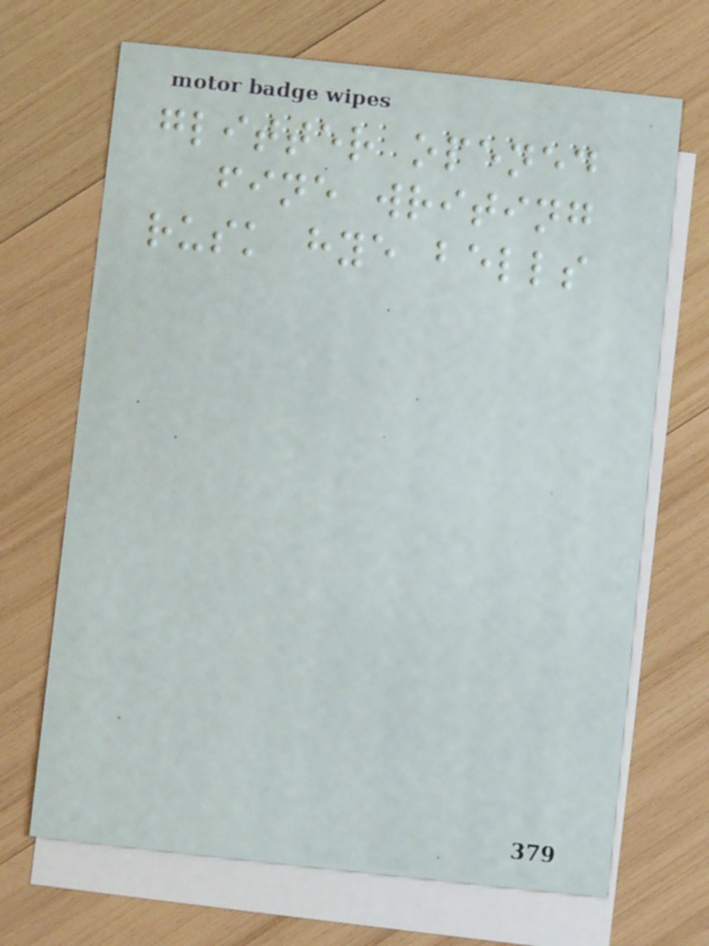glitter opened
fine writing
rusk hye bells
